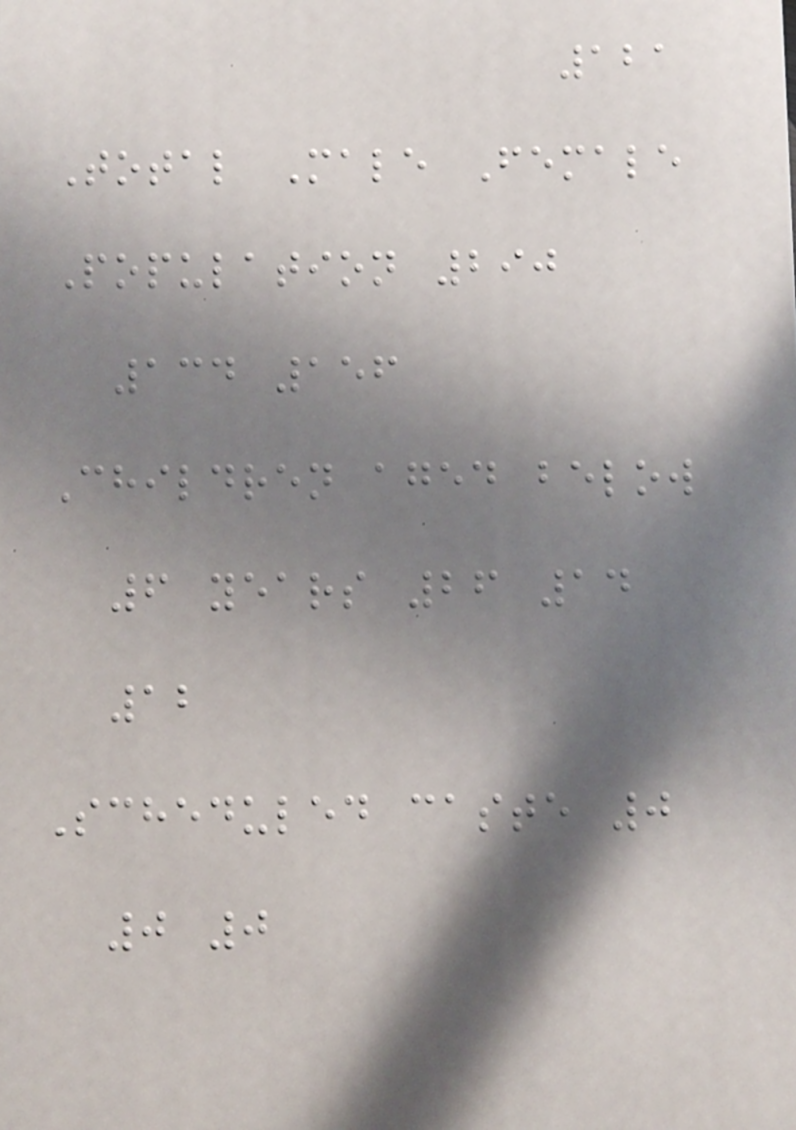121
Total Male Female
Population 290
134 156
Children aged below
6 years 26 14
12
Scheduled caste 0
0 0
